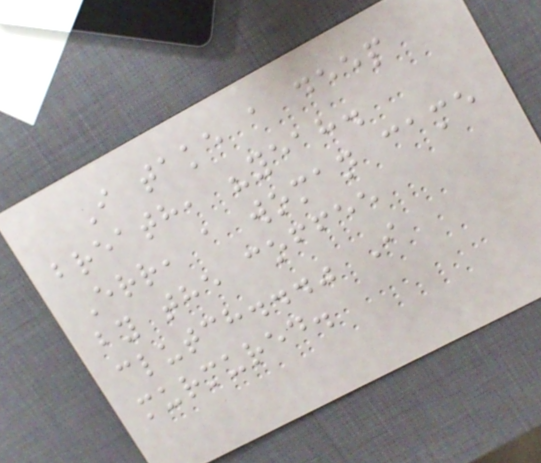I take a deep
breath, "yeah.
Err, a woman came
by the coffee
clutch..." I
murmured.
